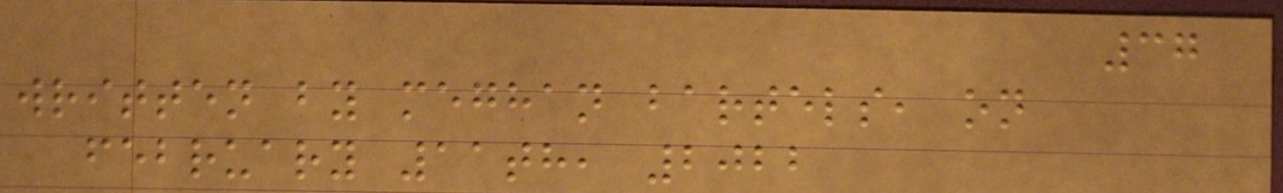37
written by meghan bartels, on
february 11th, 2022
